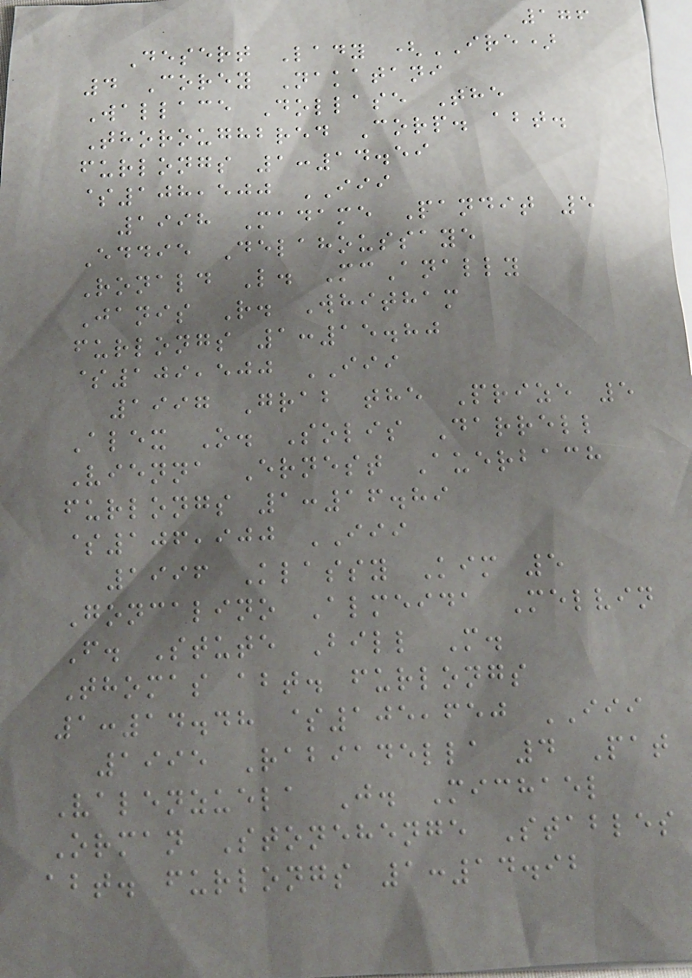176
Desert Lady (IRE)
4 Corey Nakatani
Wallace Dollase The
Thoroughbred Corp. abt.
furlongs 1:14.59
$108,500 III
1998 Madame Pandit 5
Eddie Delahoussaye
Ronald L. McAnally
Janis R. Whitham
furlongs 1:15.80
$109,500 III
1997 Grab the Prize 5
Alex O. Solis Darrell
Vienna Ernest Auerbach
furlongs 1:16.89
$106,900 III
1996 Klassy Kim 5
Goncalino Almeida Melvin
F. Stute Bill M.
Thomas abt. furlongs
1:14.48 $105,650 III
1995 Rabiadella 4 Pat
Valenzuela J. Michael
Orman Stonehenge Stables
abt. furlongs 1:14.92
